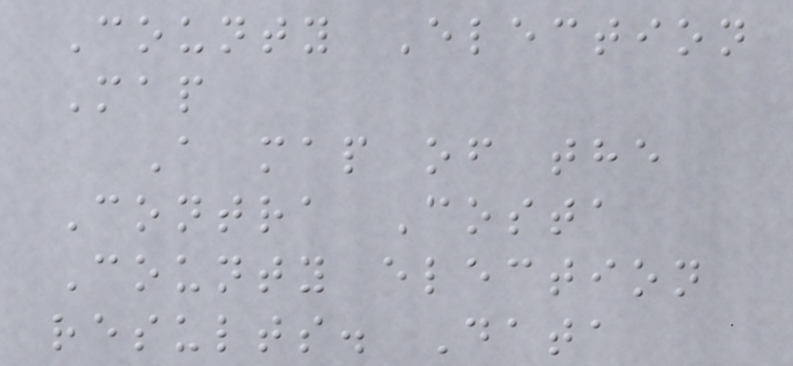County Election
Map
A map of the
Contra Costa
County election
results. Data
